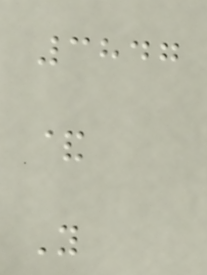3847
&
Y
